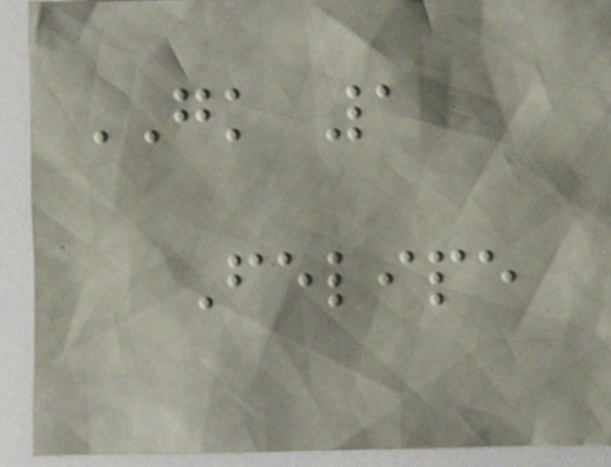GK 1
Felipe
